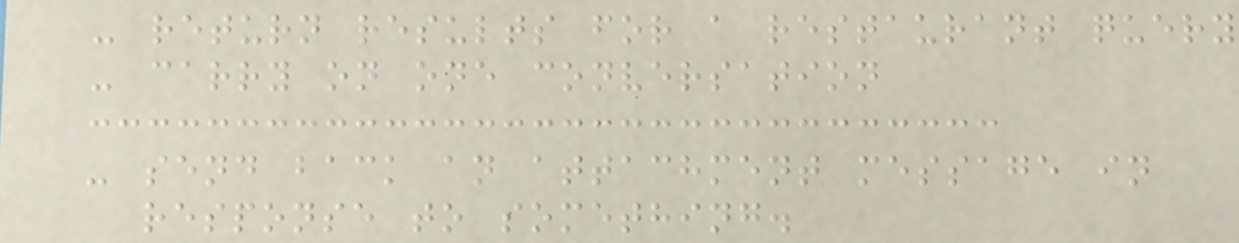- return results for a restaurant query
- carry on one conversation
- send back an attachment message in
response to something.
